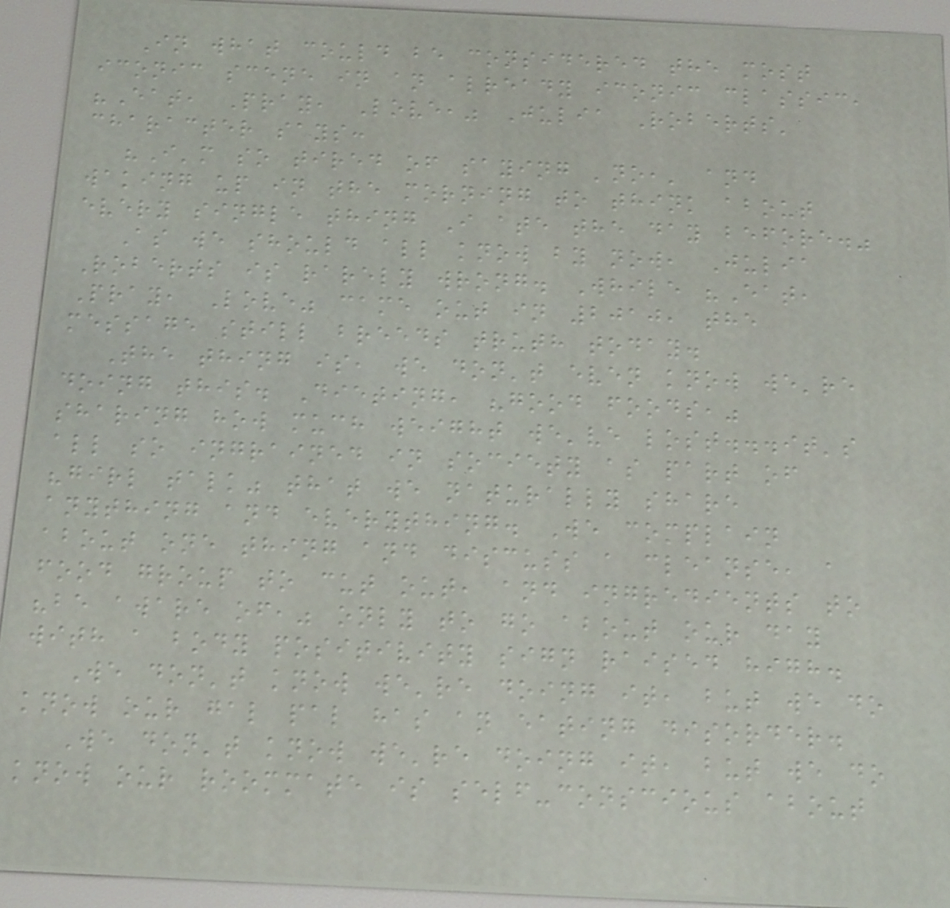In what could be considered the most
iconic scene in an already iconic classic,
"Eat, Pray, Love," Julia Roberts'
character says:
"I'm so tired of saying 'no,' and
waking up in the morning to think about
every single thing I ate the day before."
As we should all know by now, Julia
Roberts is rarely wrong. While "Eat,
Pray, Love" came out in 2010, the
message still breeds truth today.
The thing is, we don't even know we're
doing this. Dieting, "good foods,"
sharing how much weight we've lost...it's
all so ingrained in society as part of
"girl talk" that we naturally share
anything and everything. We complain
about one thing and discuss a cleanse, a
food group to cut out, and ingredients to
"be aware of," only to go about our day
with a body positivity sign raised high.
We don't know we're doing it, but we do
know our gal pal has an eating disorder.
We don't know we're doing it, but we do
know our roommate is self-conscious about
